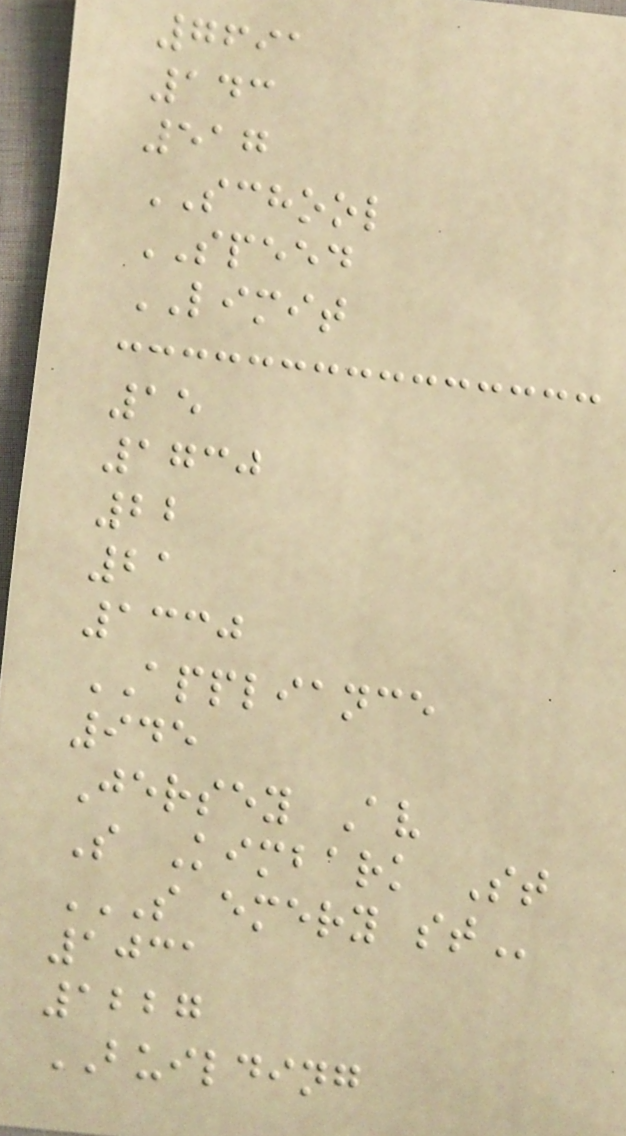7691
143
517
SCHOOL
SPEED
LIMIT
15
1730
22
21
1330
APPLIANCE
945
Jersey Av
S Kimbark St
S EMERY ST
1031
1227
BUILDING
